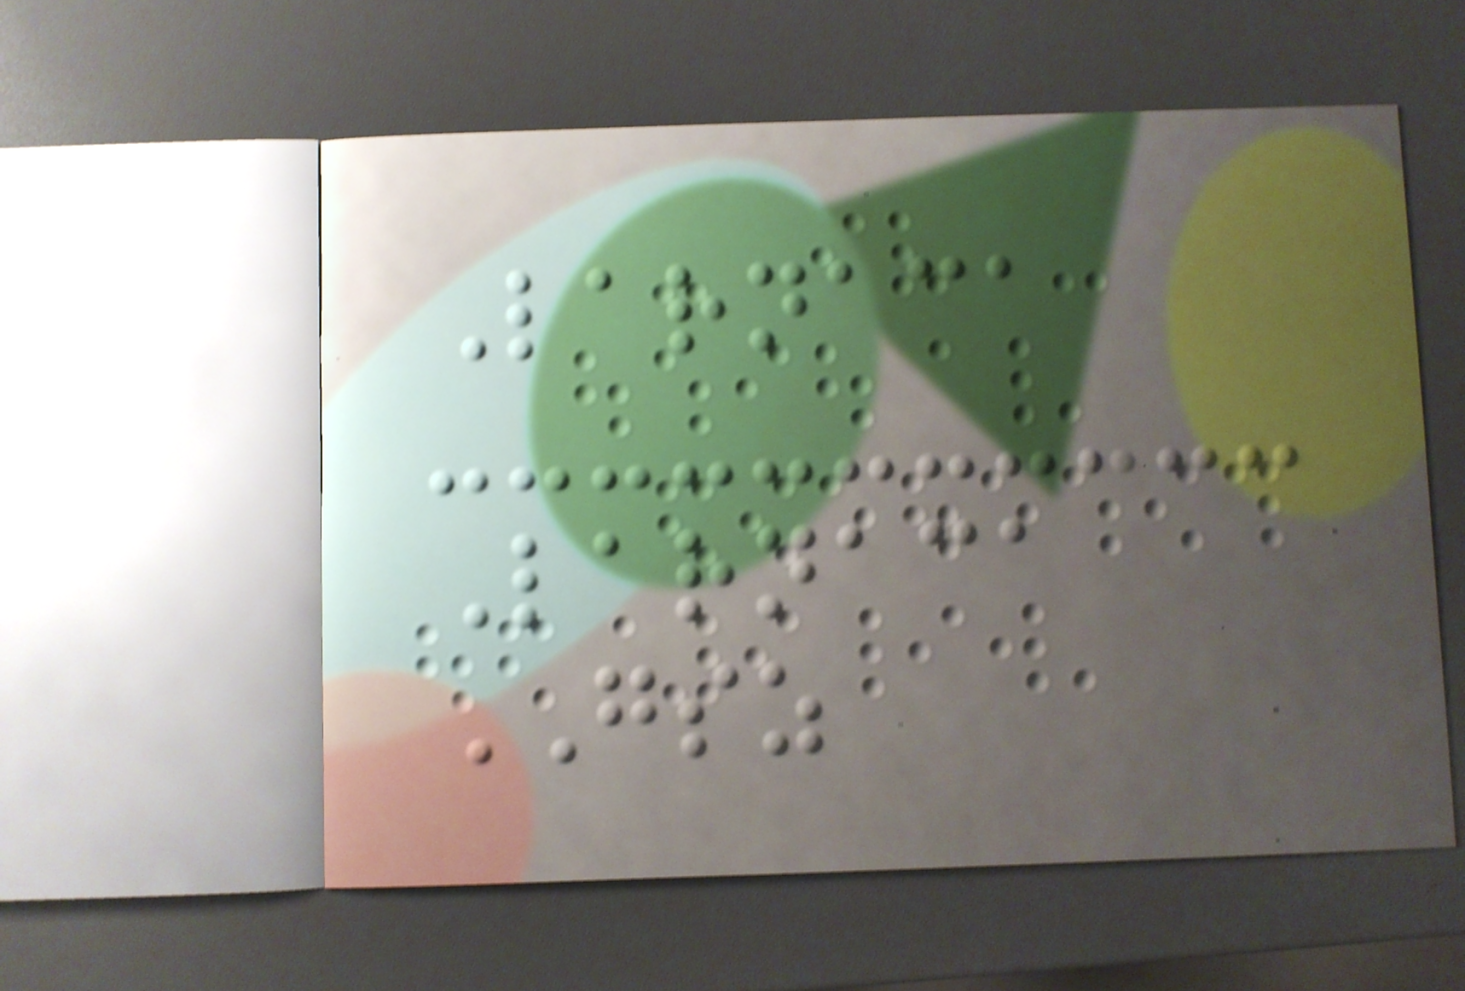Larnaca
Larnaca
GSZ
